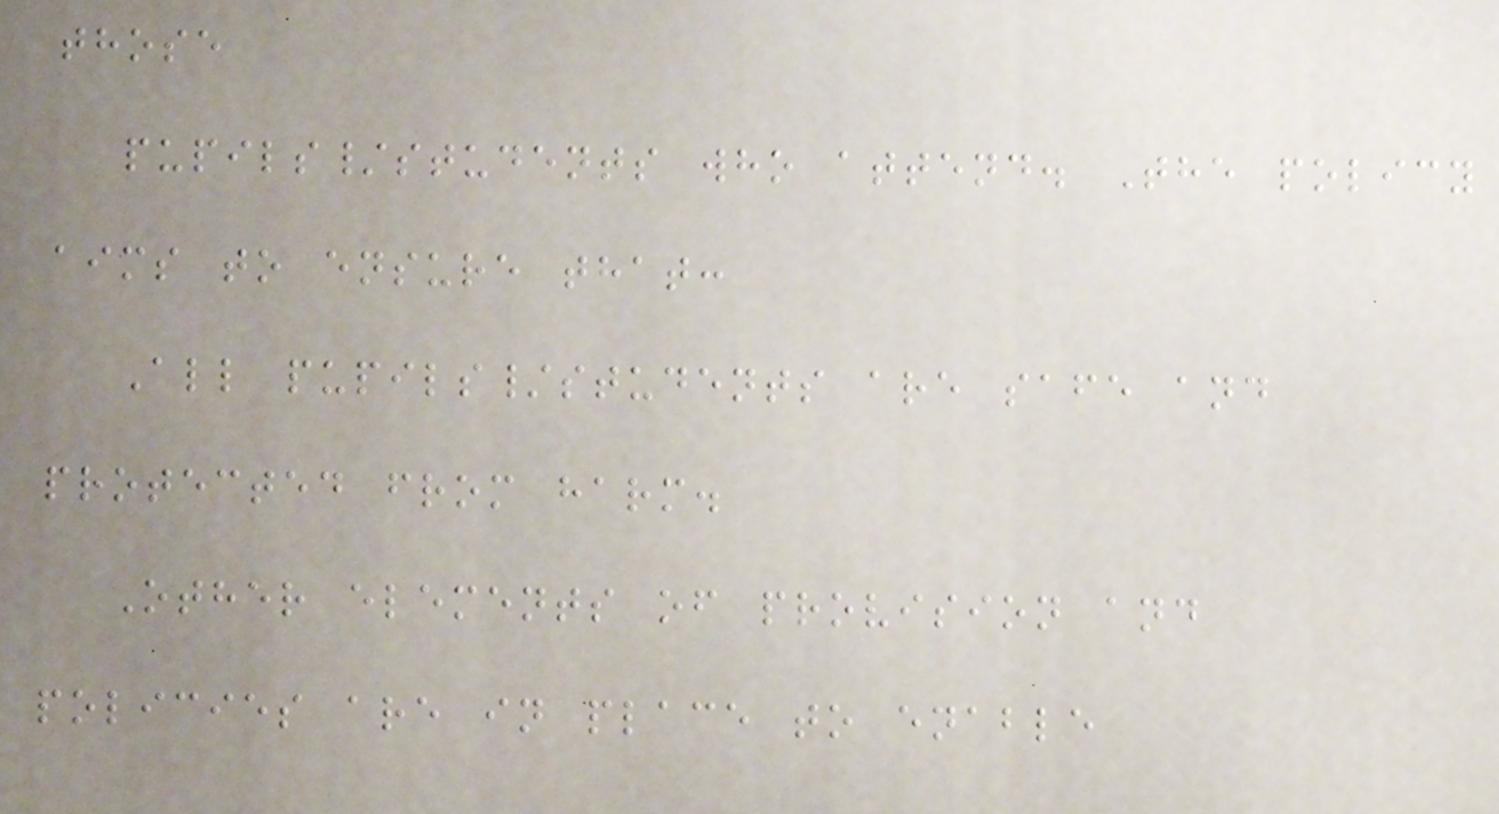those
pupils/students who attend. The policy
aims to ensure that:
All pupils/students are safe and
protected from harm.
Other elements of provision and
policies are in place to enable
